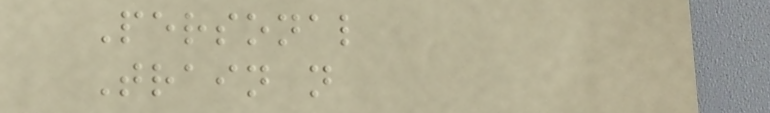Personal
Train n
